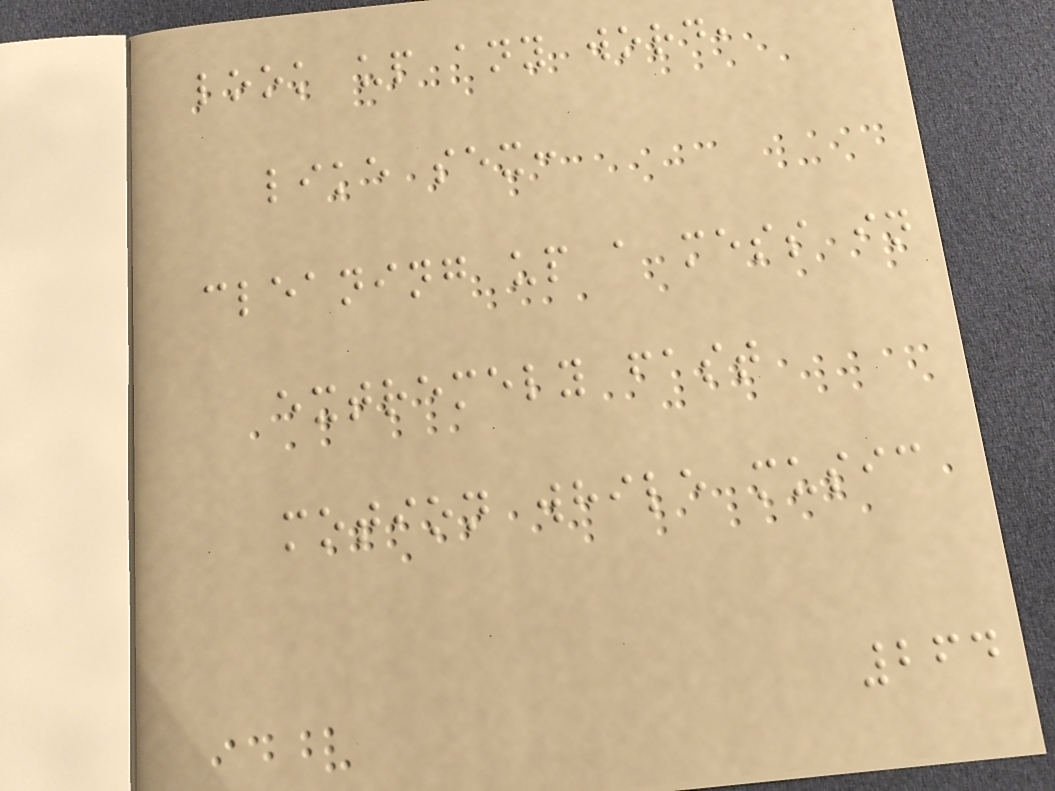look up any word,
like sex:
cleaning up a mess in
extremely fast
motion while music
264
